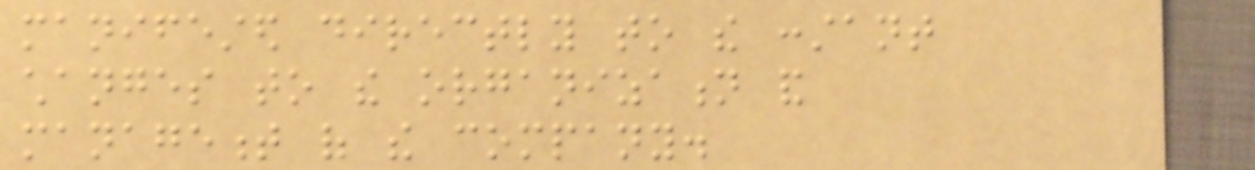manifested directly to the constant
changes to the organization and
management of the company.
